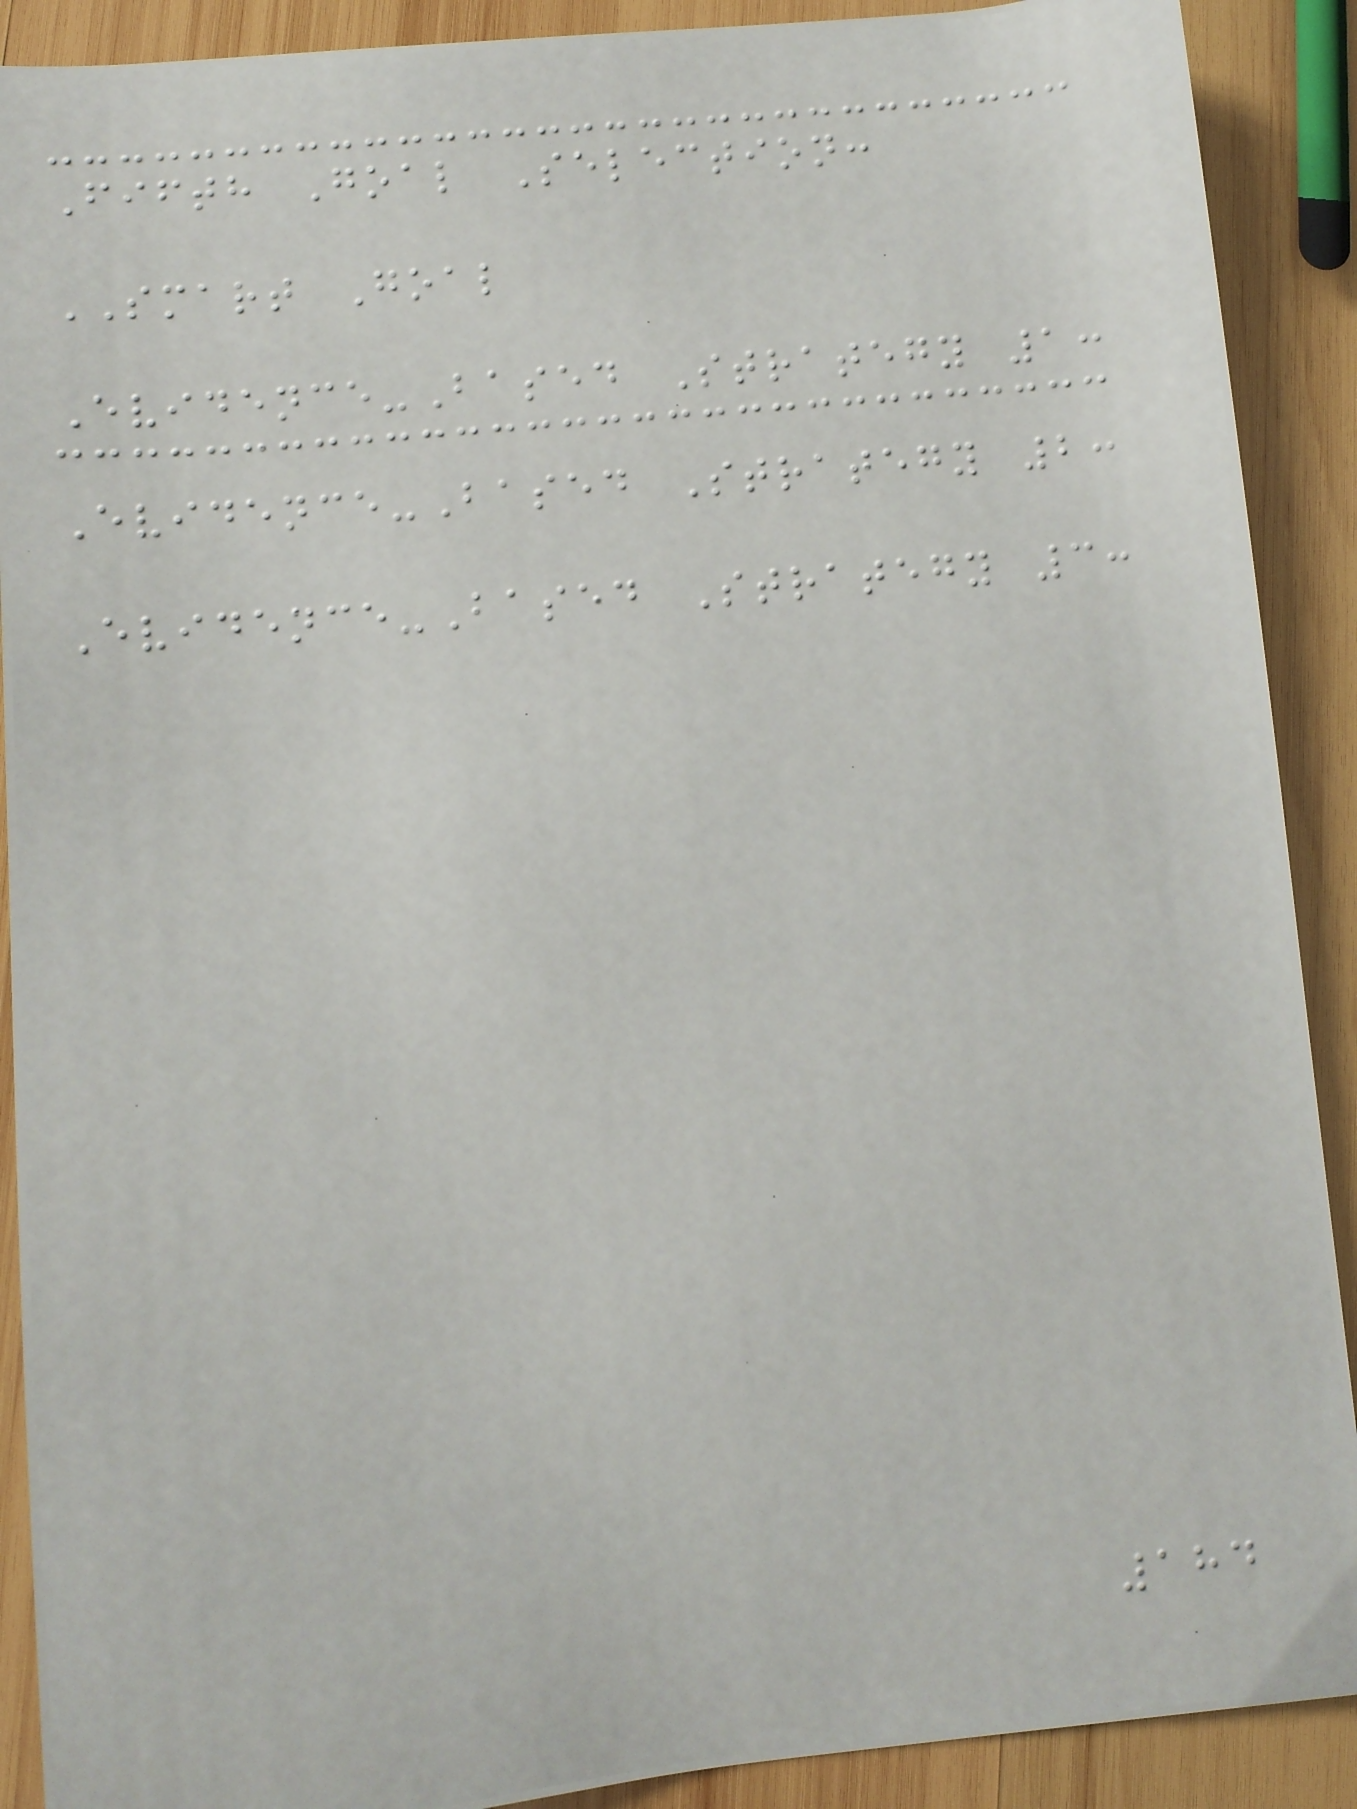Fifth Goal Selection:
SMART Goal
Evidence-Based Strategy 1:
Evidence-Based Strategy 2:
Evidence-Based Strategy 3:
184
